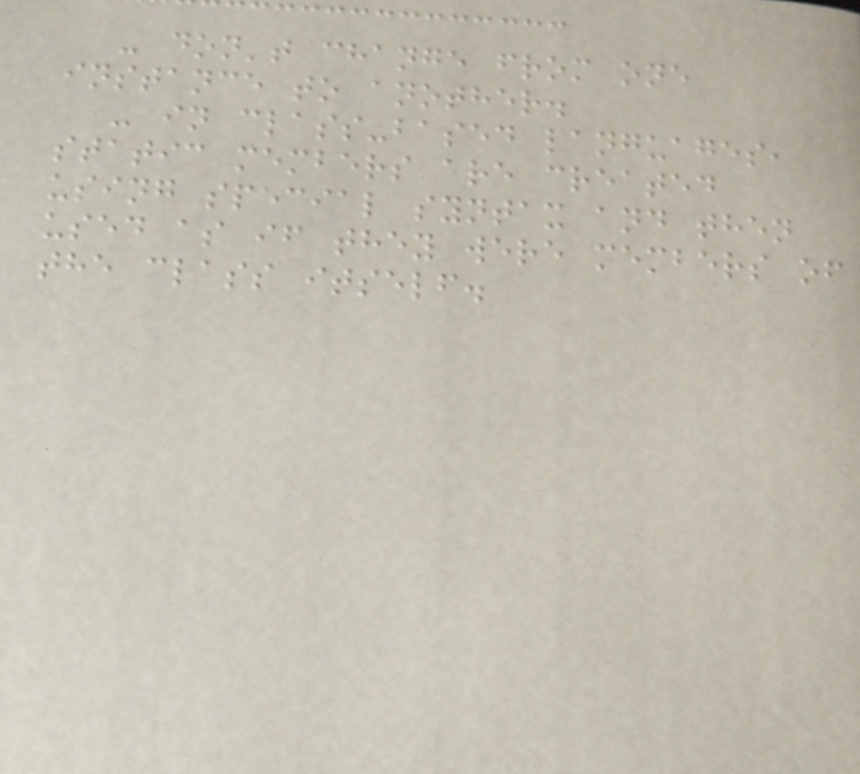- don't change from one
instance to another.
- in class-based languages,
static members are created
using special syntax and then
used as if they were members of
the class itself.
